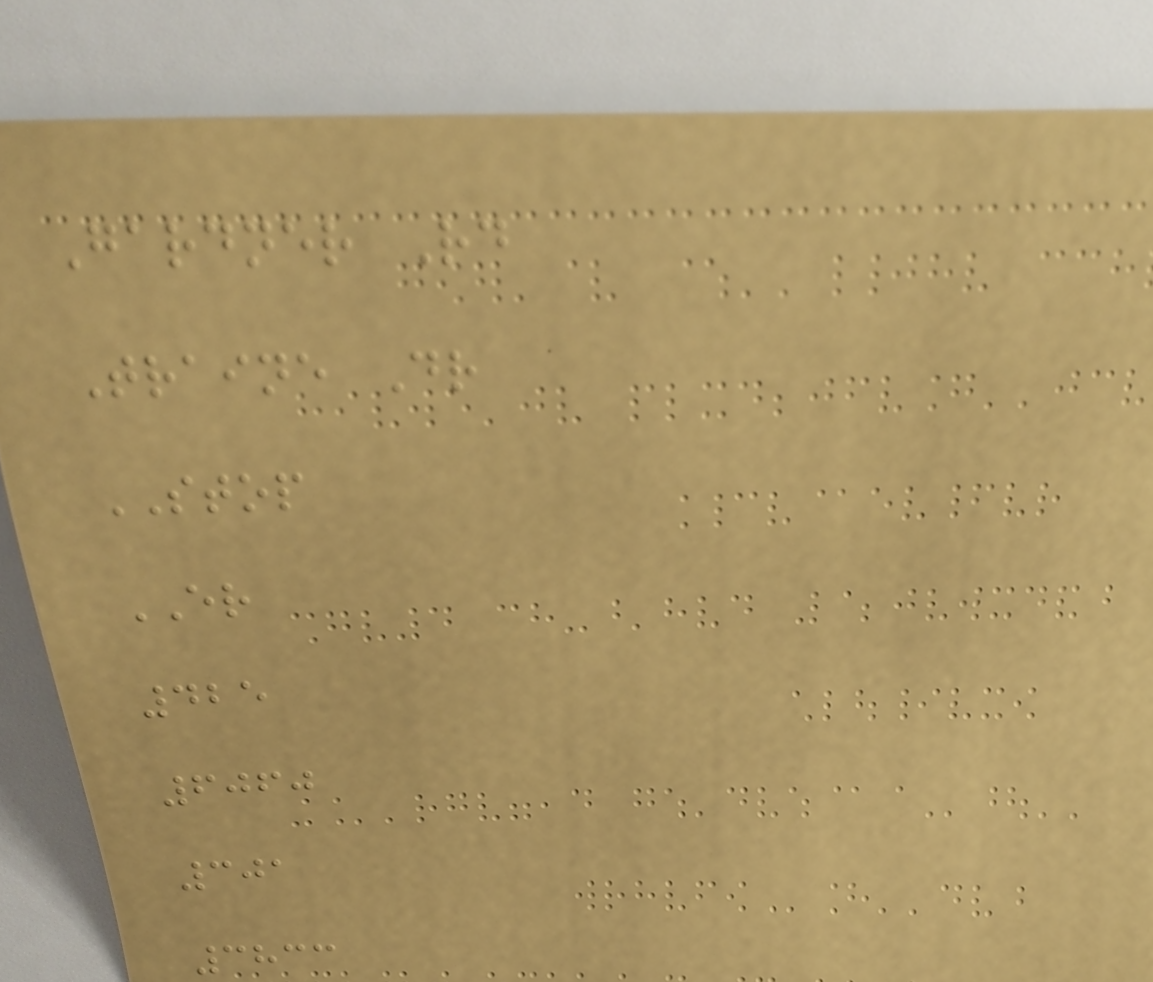Gardner Rd
Traine Dr
STOP
ER
425
6060
301
3833
